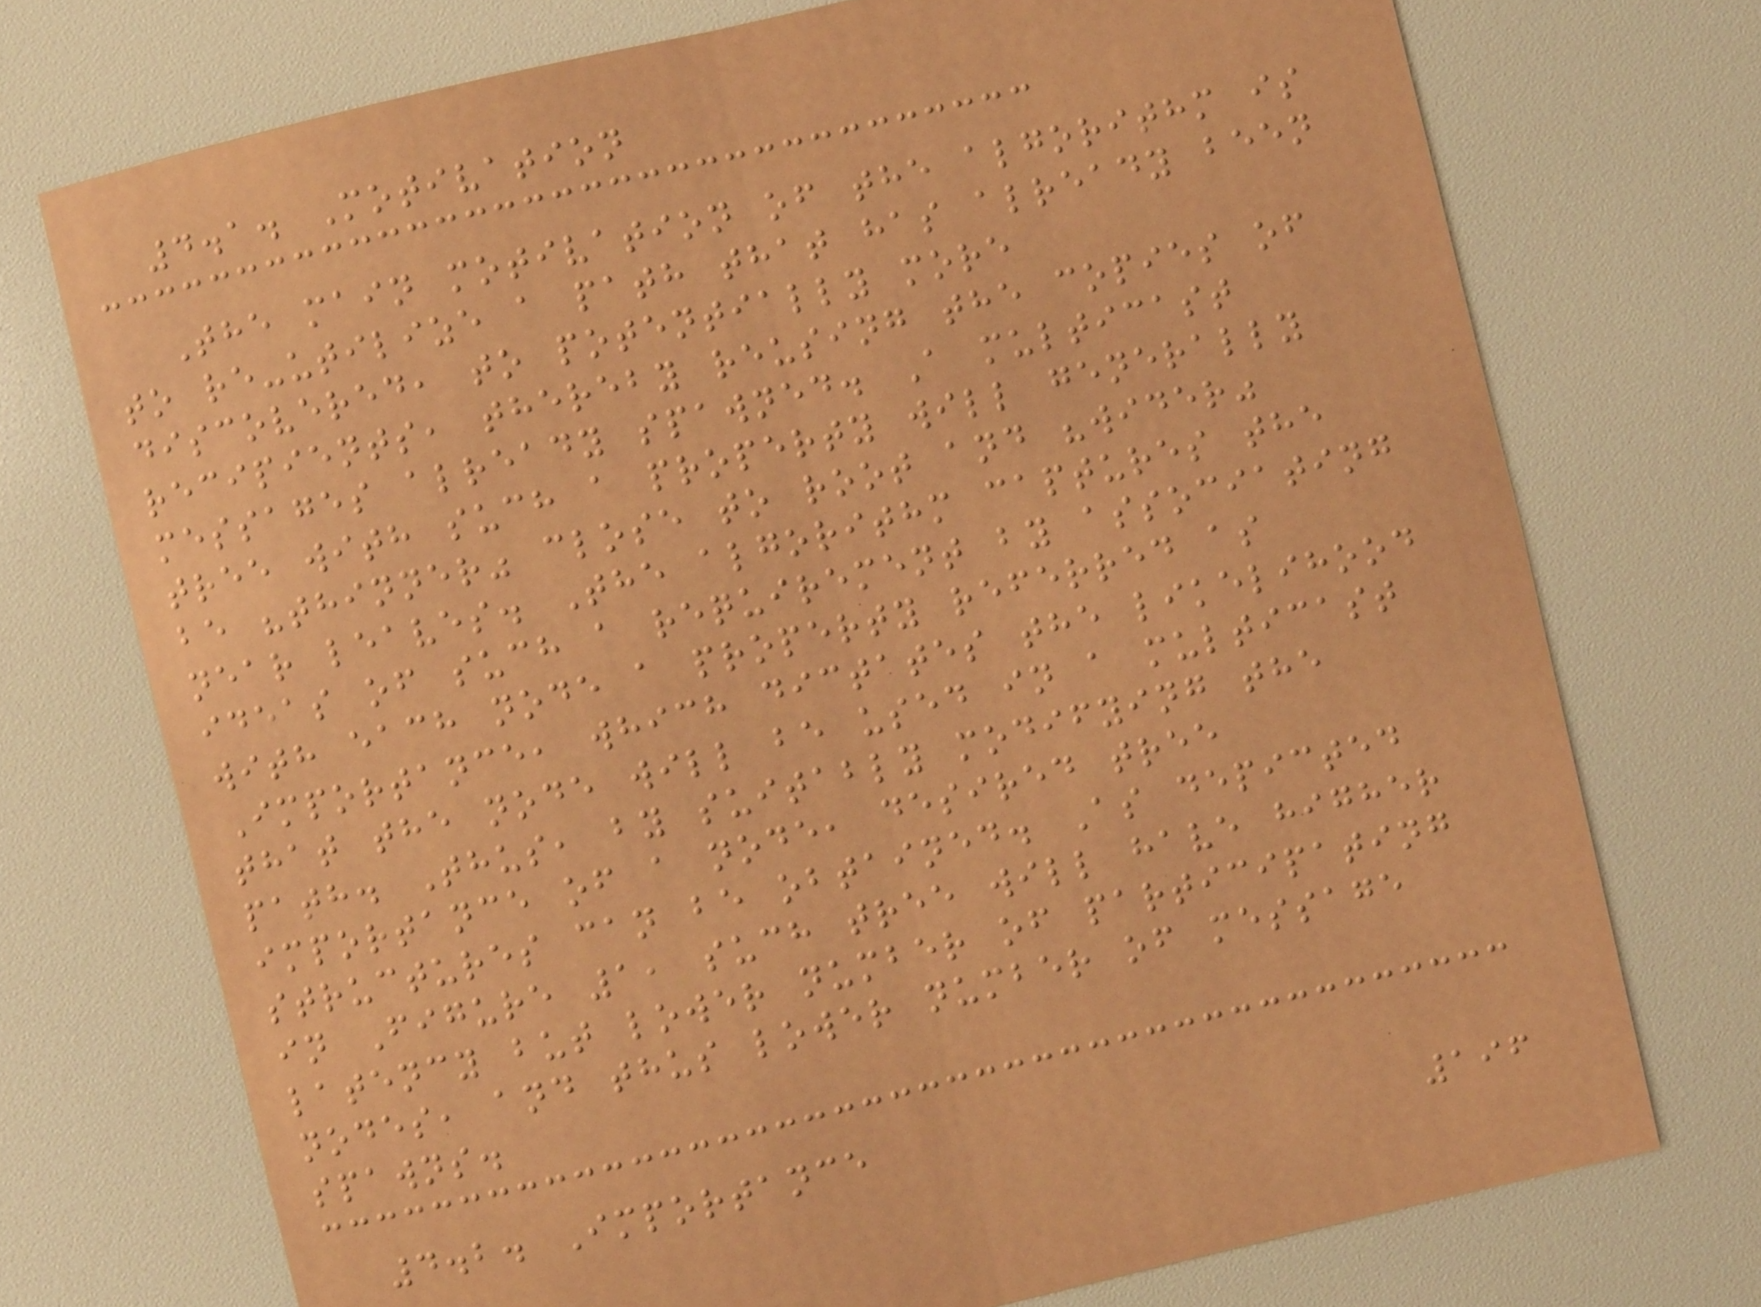4.1. Motivation
The main motivation of the algorithm is
to re-utilize a path that has already been
discovered, to potentially more
recipients, thereby reusing the copies of
messages already spawned. A multicast
tree with such a property will generally
be "thinner" close to root and "wider"
near leaves. The algorithm captures the
ideas of such a requirement by associating
with each node a property referred as
Importance, which dictates the likelihood
that the node will be used in a multicast
path. Thus, by suitably modifying the
importance of a node, desired tree
structures can be obtained. As depicted
in Figure 1, such tree will have higher
latency but lower number of participating
nodes, and thus lower number of message
spawns.
4.2. Importance
196
